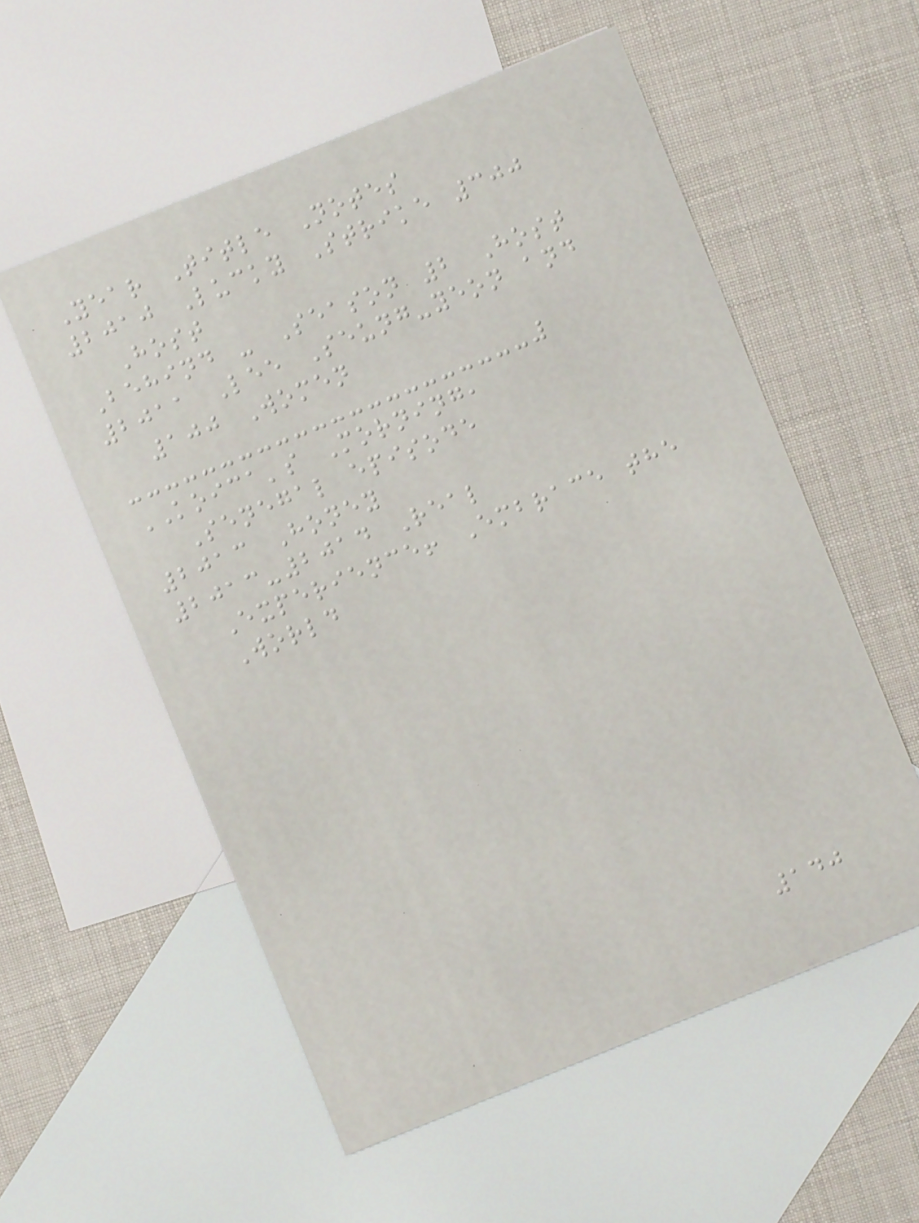Year Title Notes
2010 Lucky Strike 300
Host
Behind - Season 2 Host
2011 Lee Seung-yeon and
100 Women
KOICA's Morning,
Senegal episode
2013 Honey
2013-2014 Real
Experience! Embrace the
World
140
